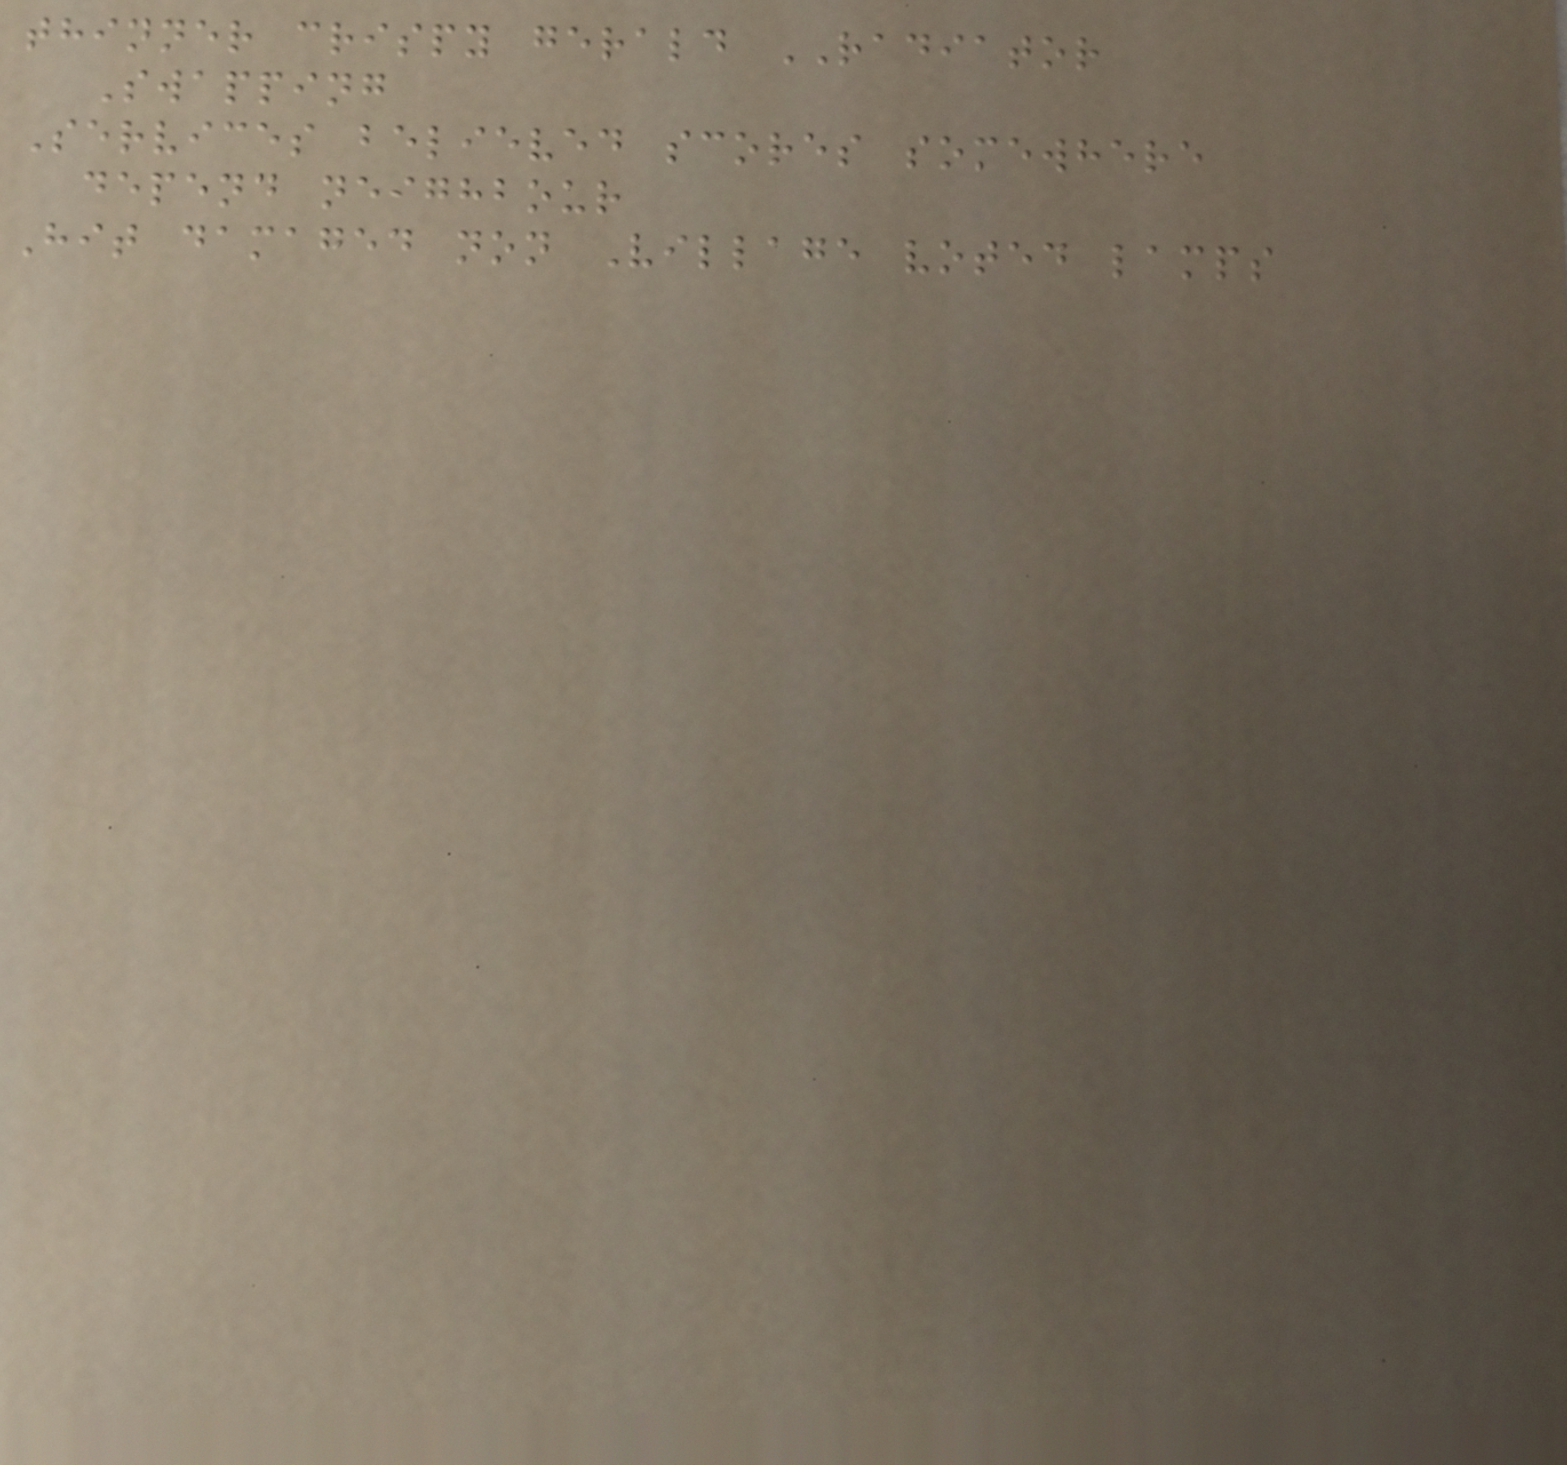thinner crispy gerald RADIATOR
Swapping
Services believed scores somewhere
depend neighbour
Hit damaged non Village voted lamps
